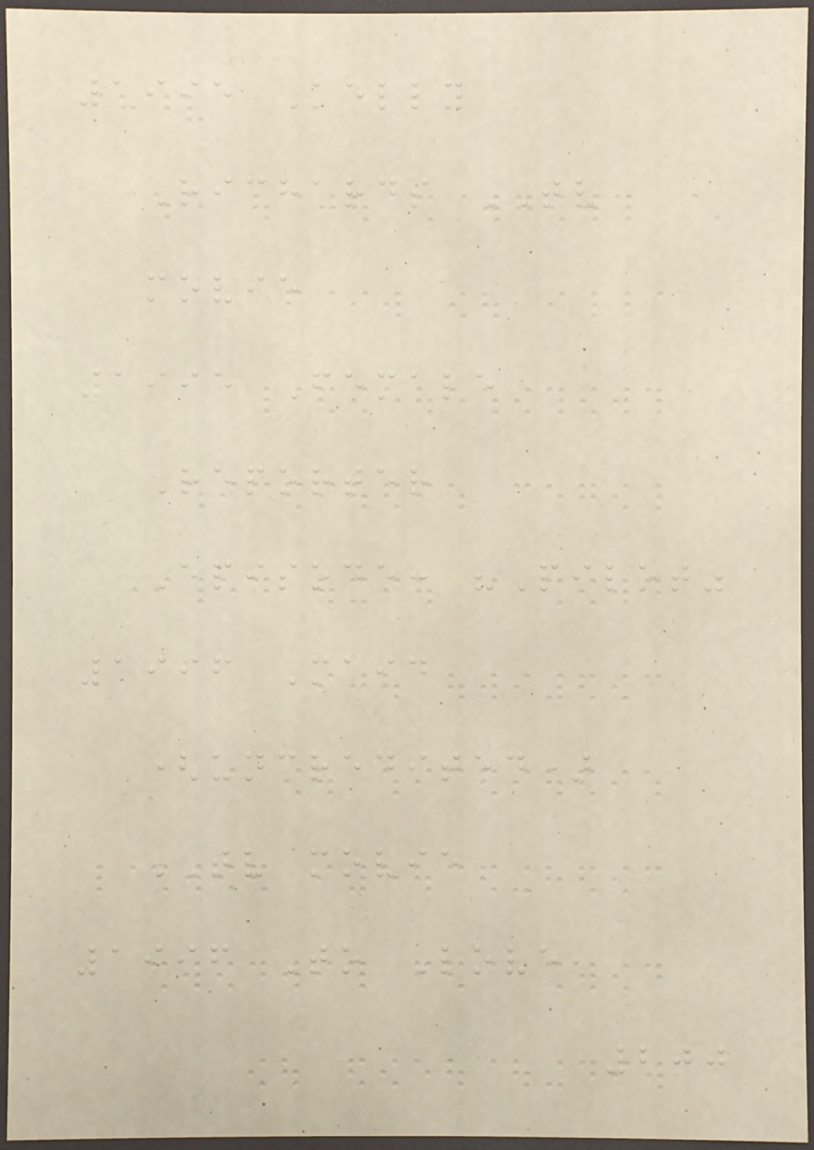1995 Kelly
Richards TV
movie
1995 Female
Reporter
Episode: "Pilot"
1996 Maid
(uncredited)
TV movie
1996 To Love,
200
